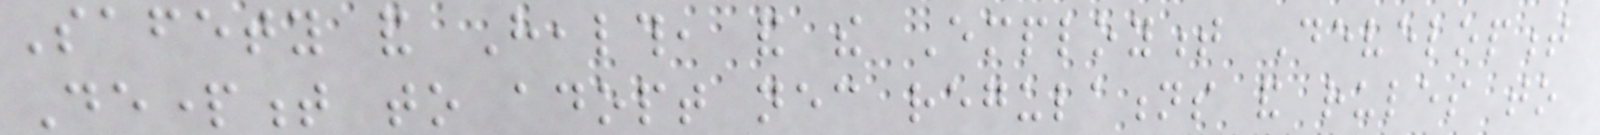Safety and Health, and the Employment Development
Department to adopt necessary regulations and rules to
